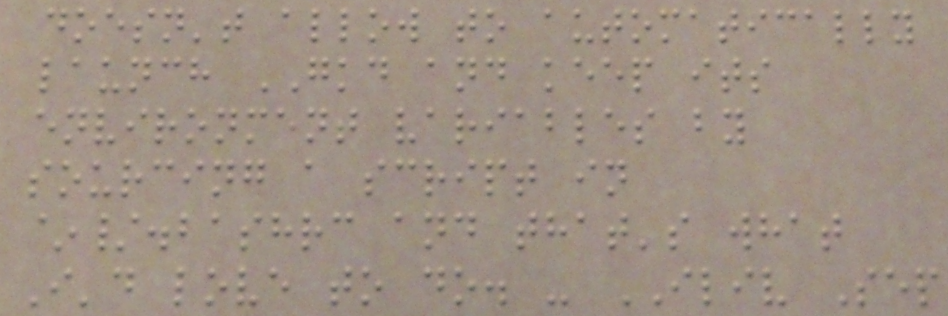doesn't allow to automatically
launch GKD and keep its
environment variables by
sourcing a script in
~/.bashrc and that's what
I'd love to do. - ILIV Sep
